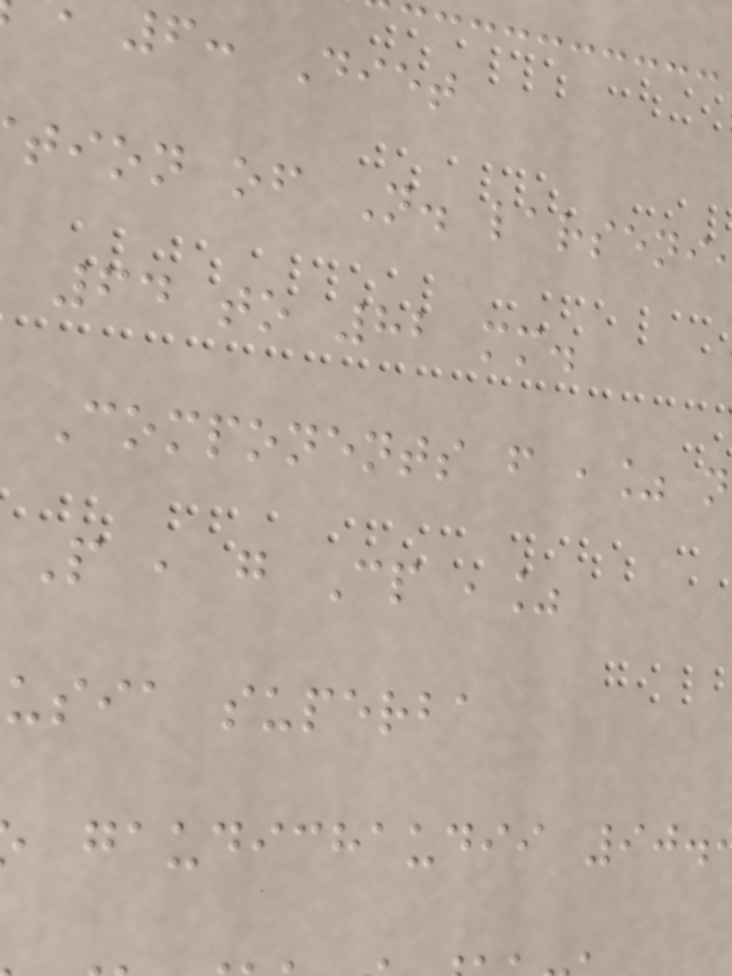6: Diet
tion of N. larseni
64 to 82 mm.
Components f ,% n
P , g Cp ,%
usia superba
gaudichaudii 90.
